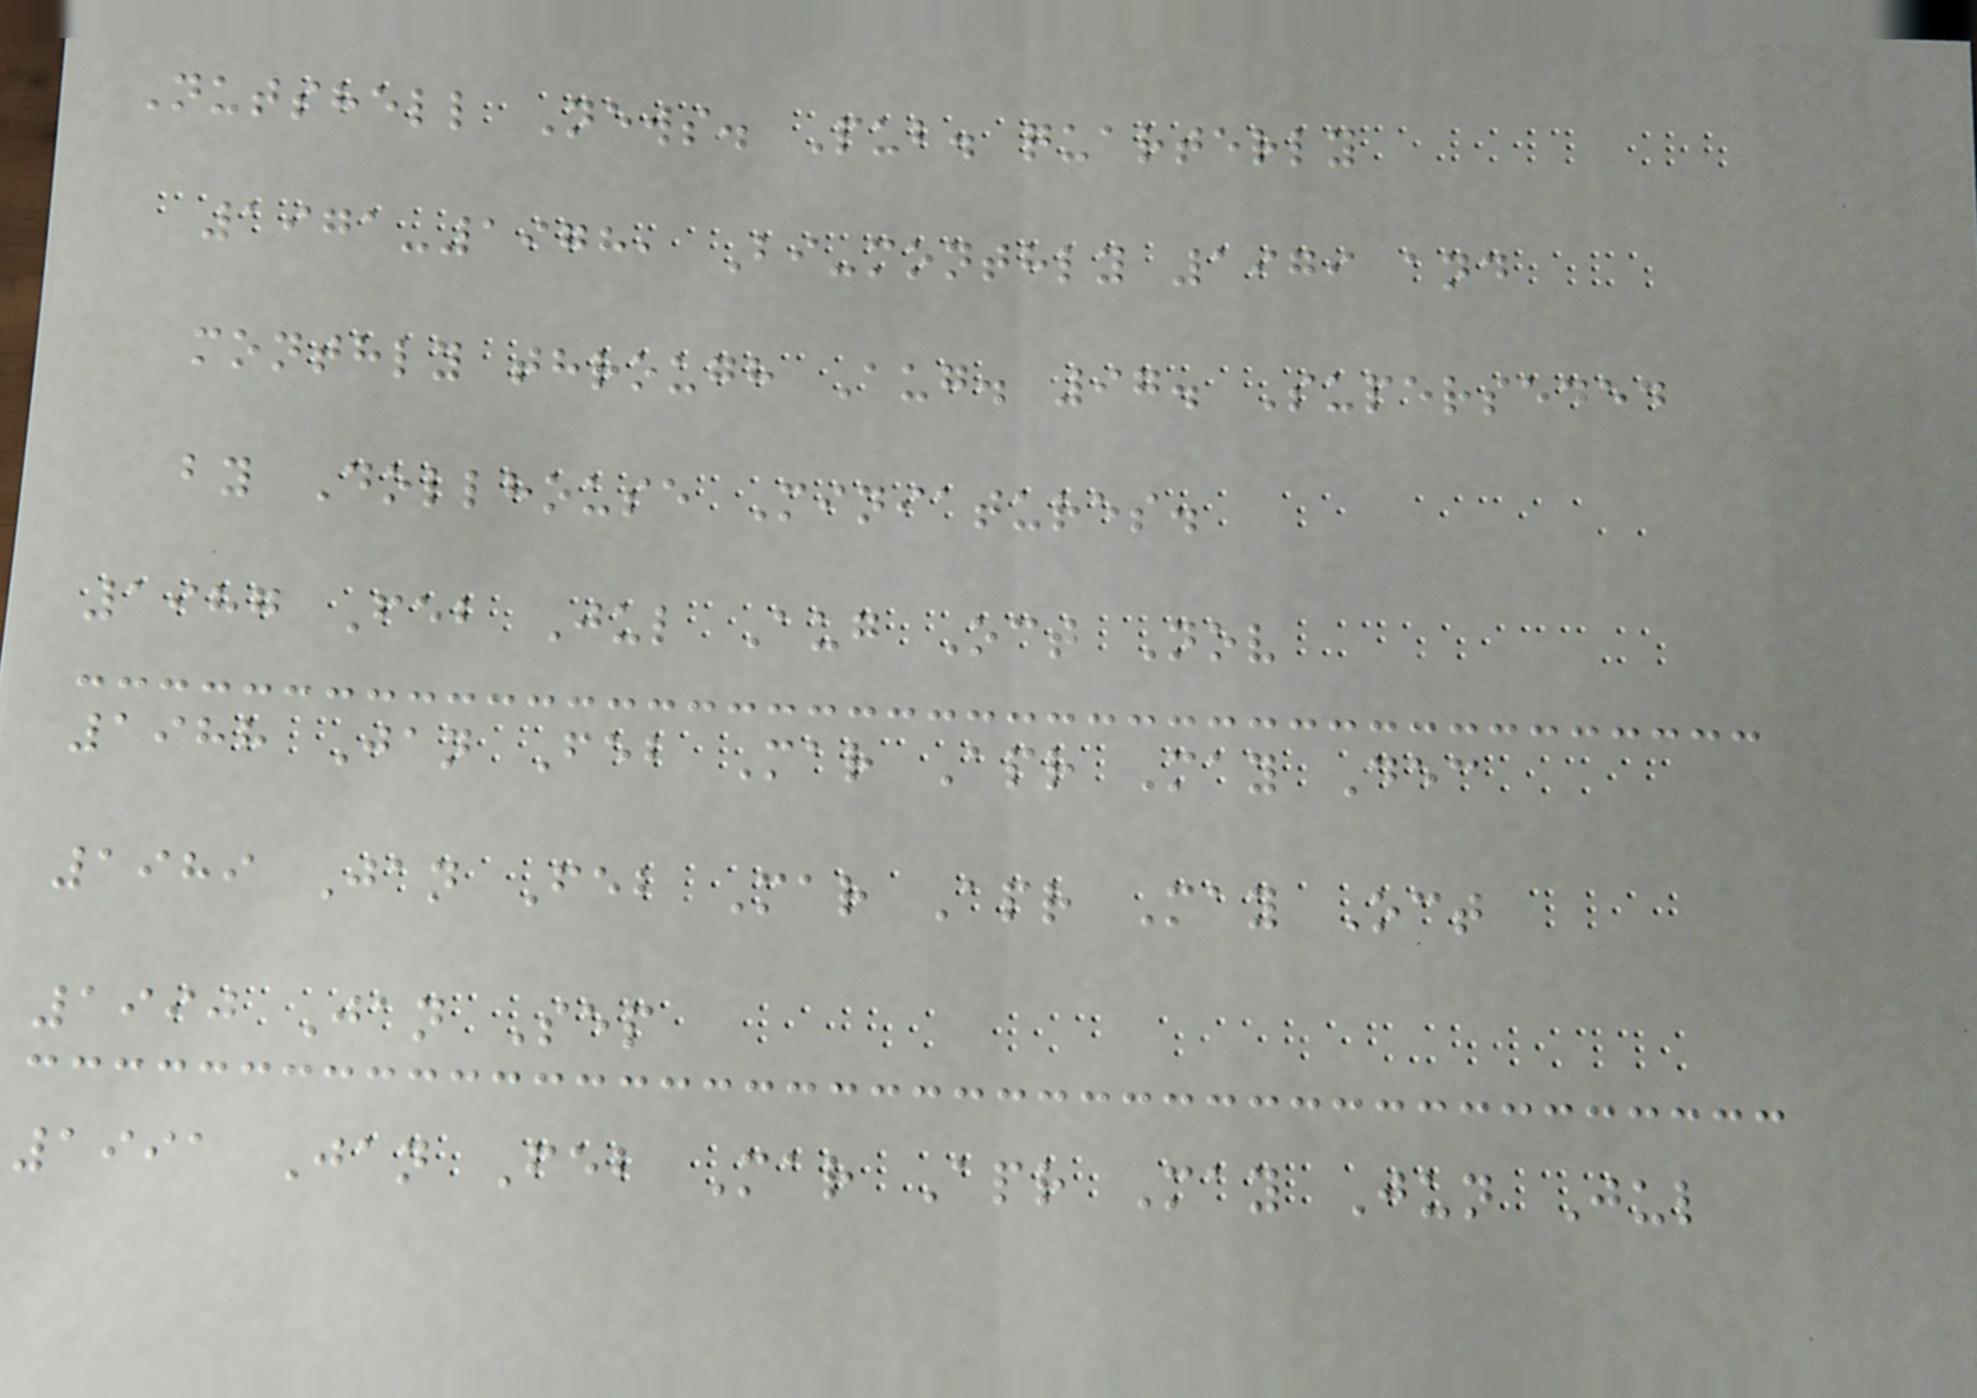Nutshell News. Pub. quarterly
1971-1978, Bi-monthly 1979 and
monthly through Aug. 97. Superseded
by Dollhouse Miniatures.
1987 Feb Jul Aug Oct Nov
1988 Jan Feb Mar Apr May Dec
1989 Jan Feb Mar Apr May Oct
1990 Jan Sep
1991 Jan Feb Mar Apr May Jun Jul
